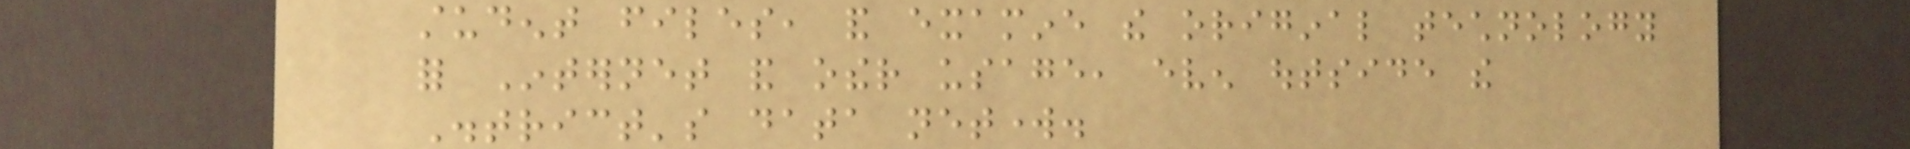student files, and examine the original technology
for Internet and other usage, even outside the
District's data network.
